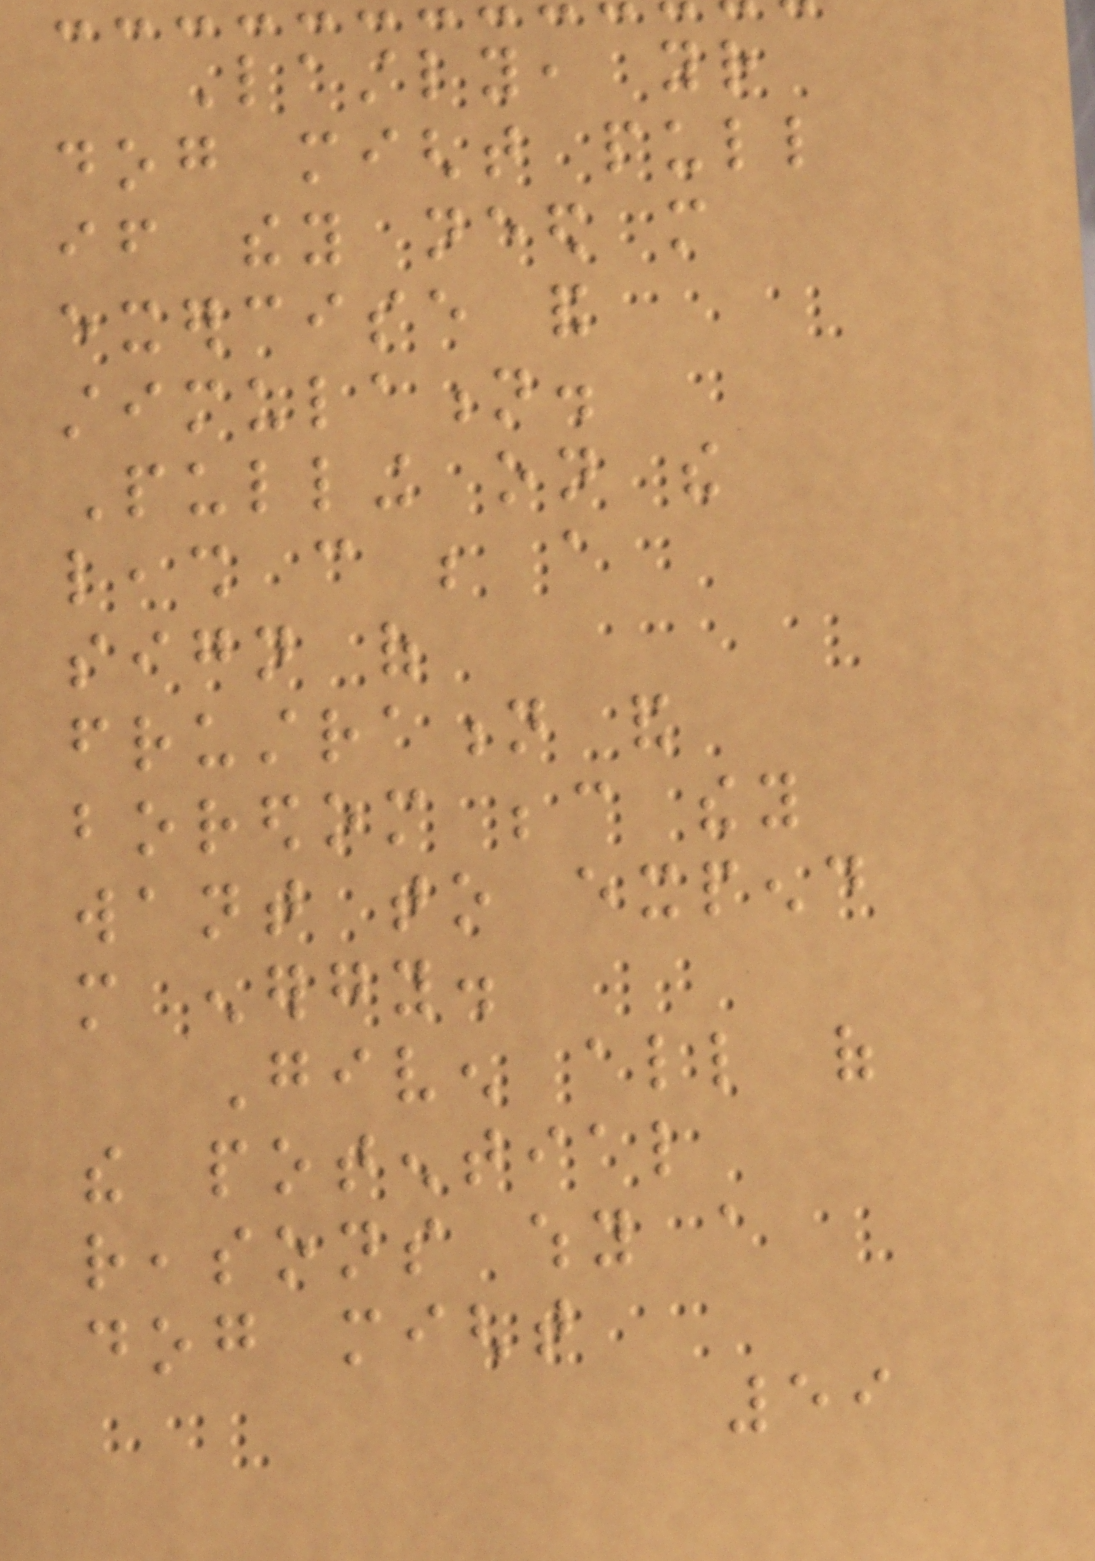Lastly, your
dog might pull
if they need more
exercise and
stimulation.
Pulling on the
leash can be a
sign of
frustration and
boredom because they
want to expend
more energy.
Given all of
the potential
reasons why a
dog might
59
